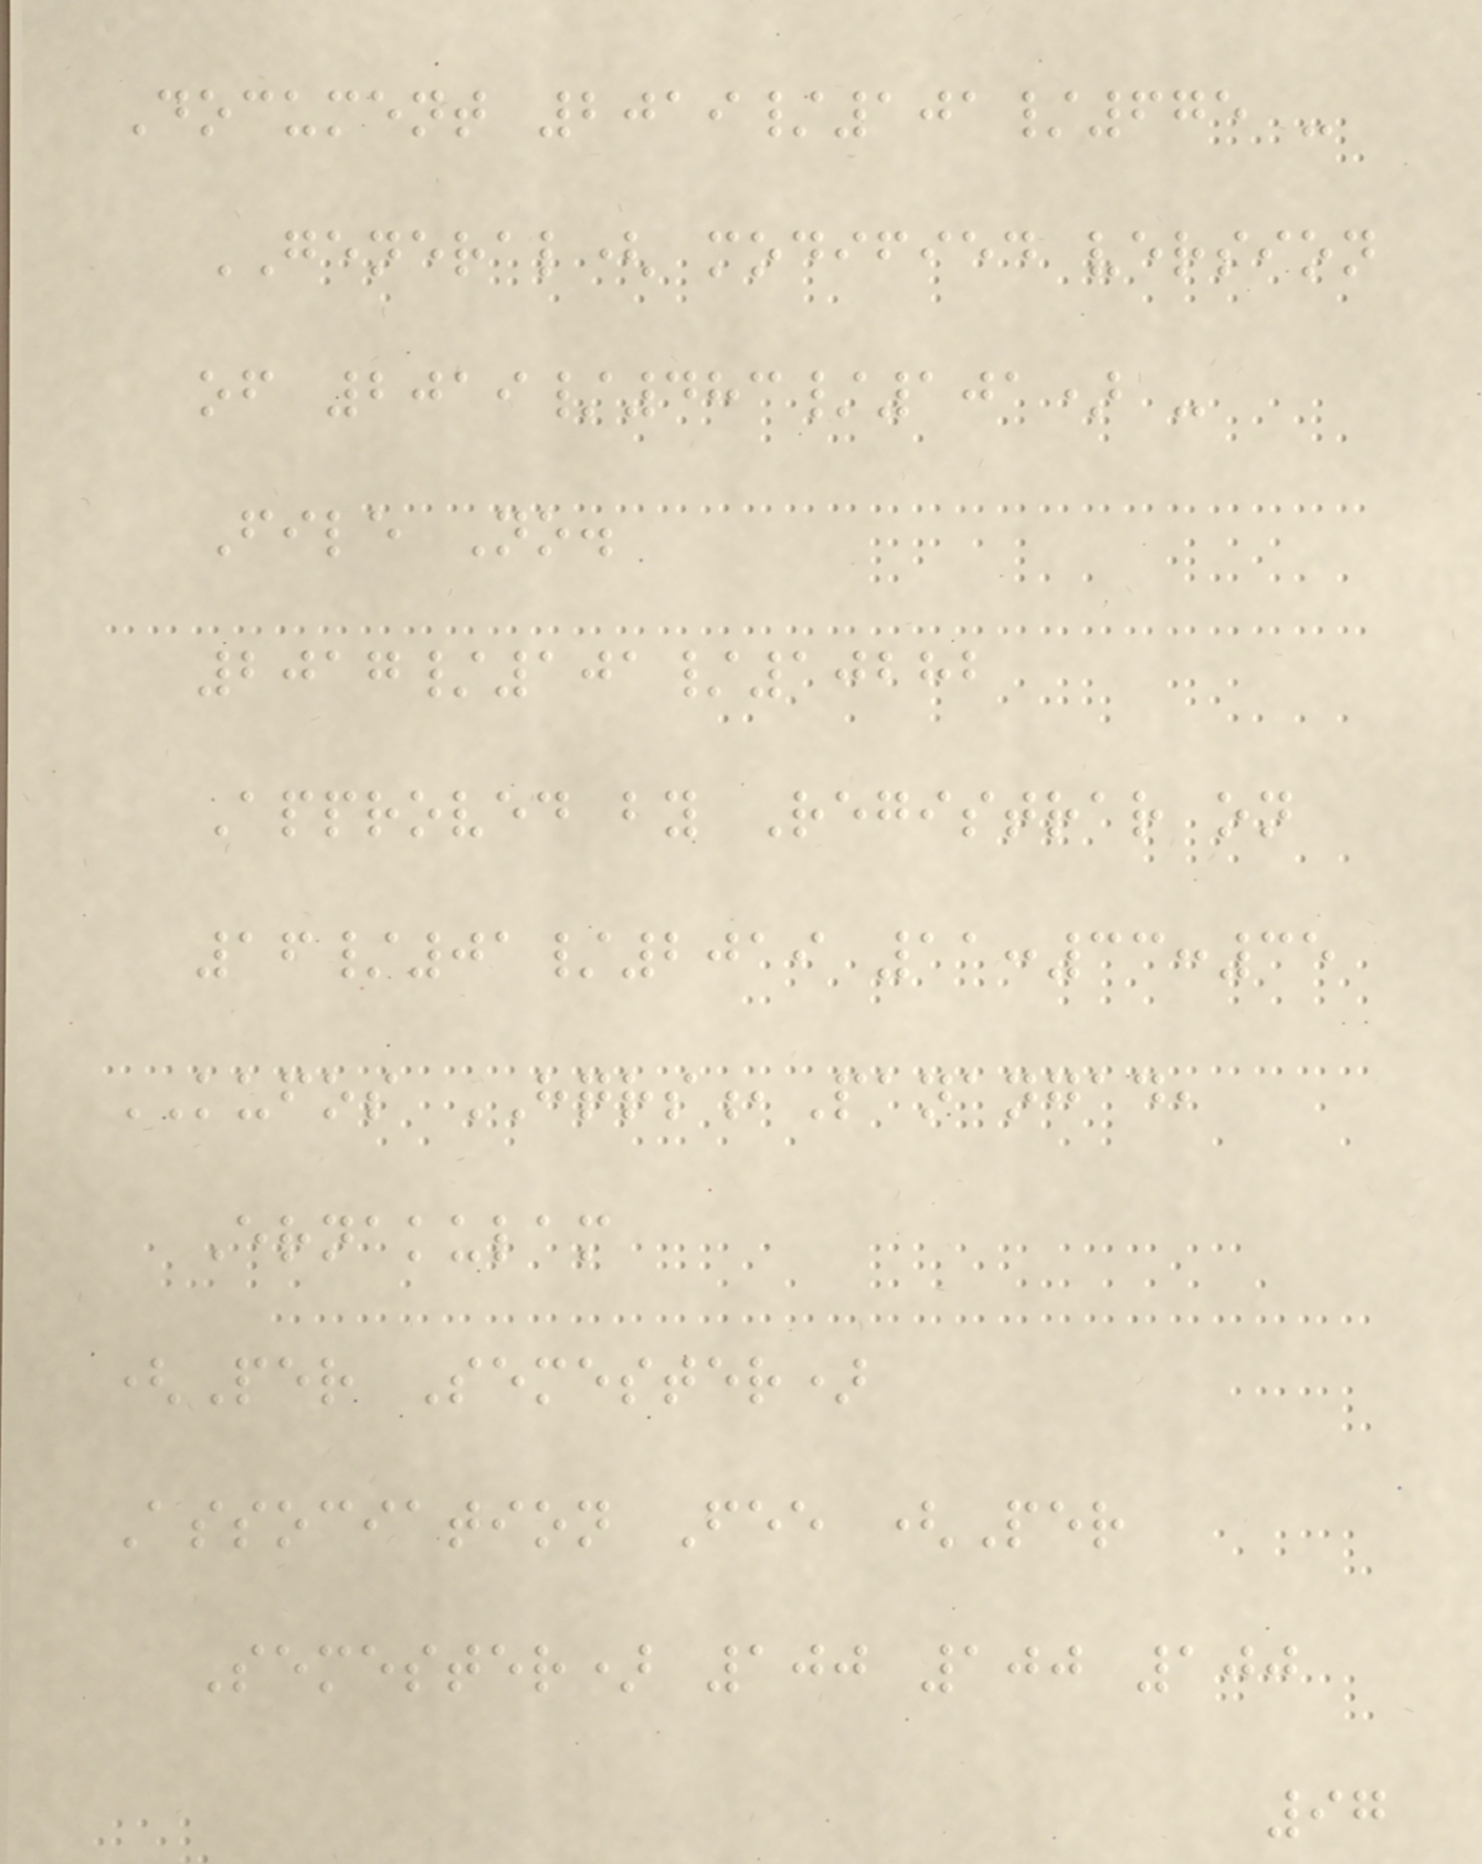Document 2019/101/675 -
GENERAL( modified version
of 2019/483/101) -
File No.
2017/101/10282
Approved by Registrar on
16/01/2019 11:33:35
KUFOS HQRS,Panangad,
Ernakulam
(Per Semester)
Association Fee (Per
Semester) 100 100 100
97
